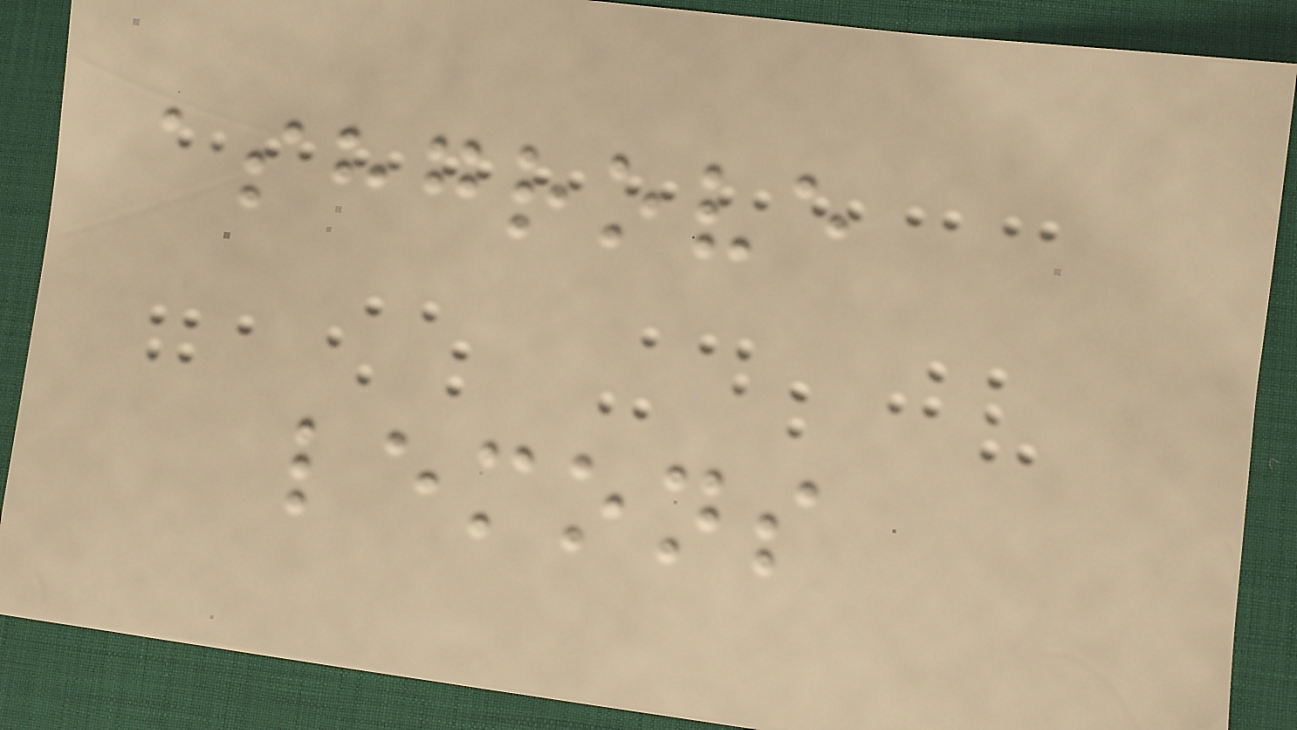ashgrove
lemons
